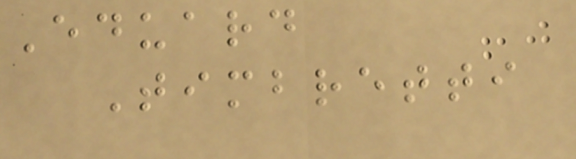Eduard
Timbretti
